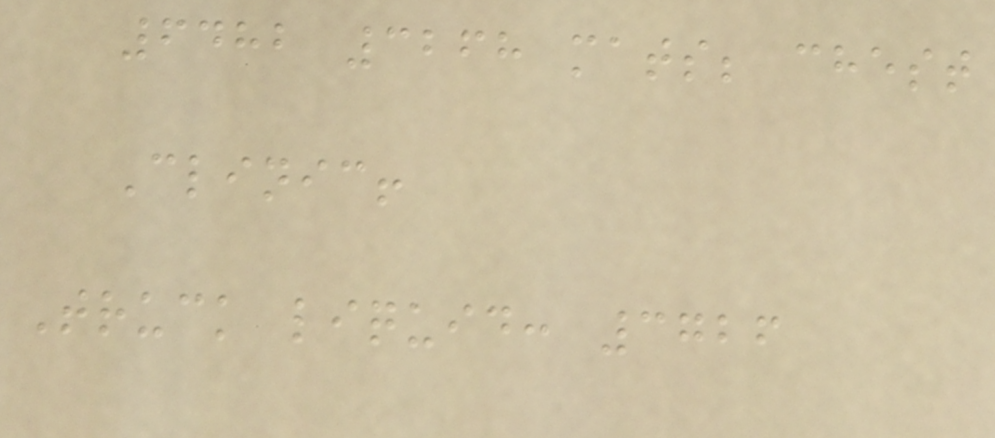6482 3268 mats; chest
Clinic!
Truck liquid: 3726
